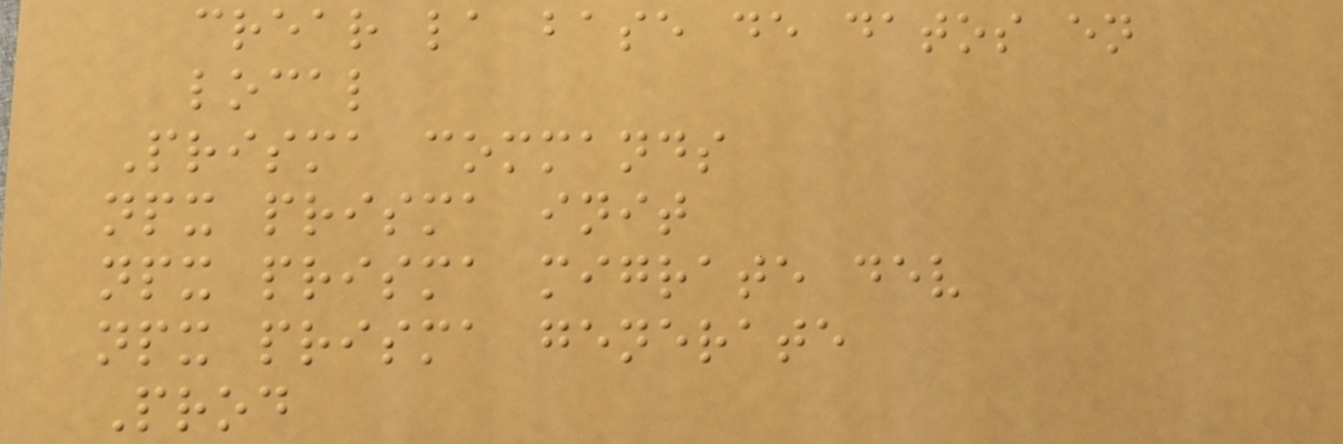crear la base de datos en
local
Prisma commands
npx prisma init
npx prisma migrate dev
npx prisma generate
Prod
